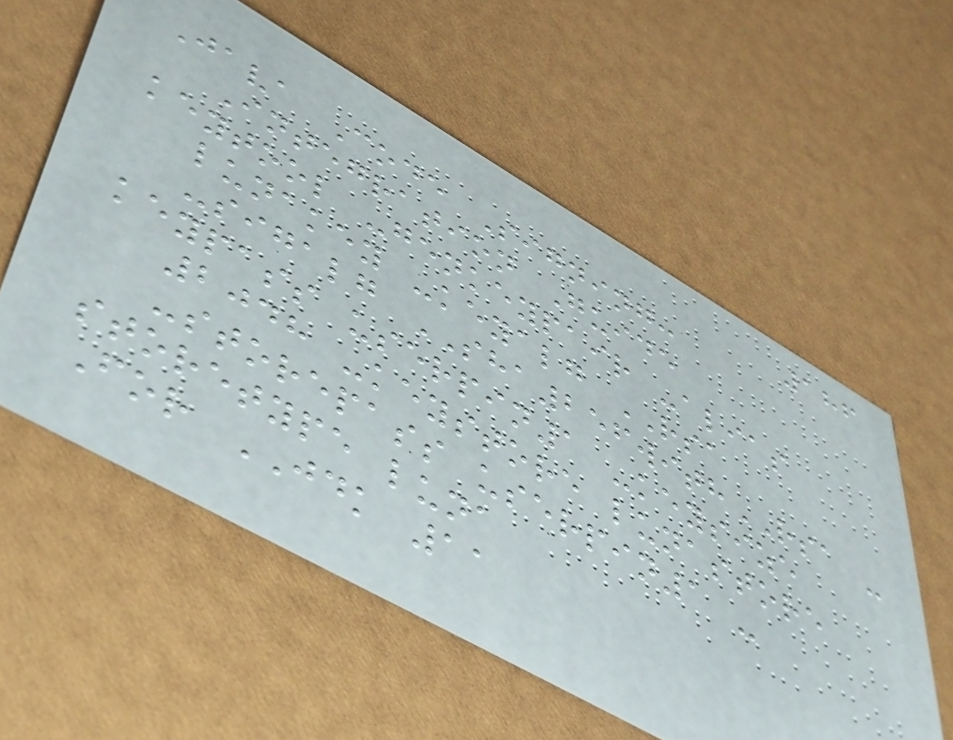186
Java Code Signing:
Integration Guide
keytool -genkeypair -alias
lunakey -keyalg RSA
-sigalg SHA256withRSA -
keypass userpin1 -keysize
2048 -keystore lunastore
-storepass userpin1 -
storetype luna
For JDK 11
